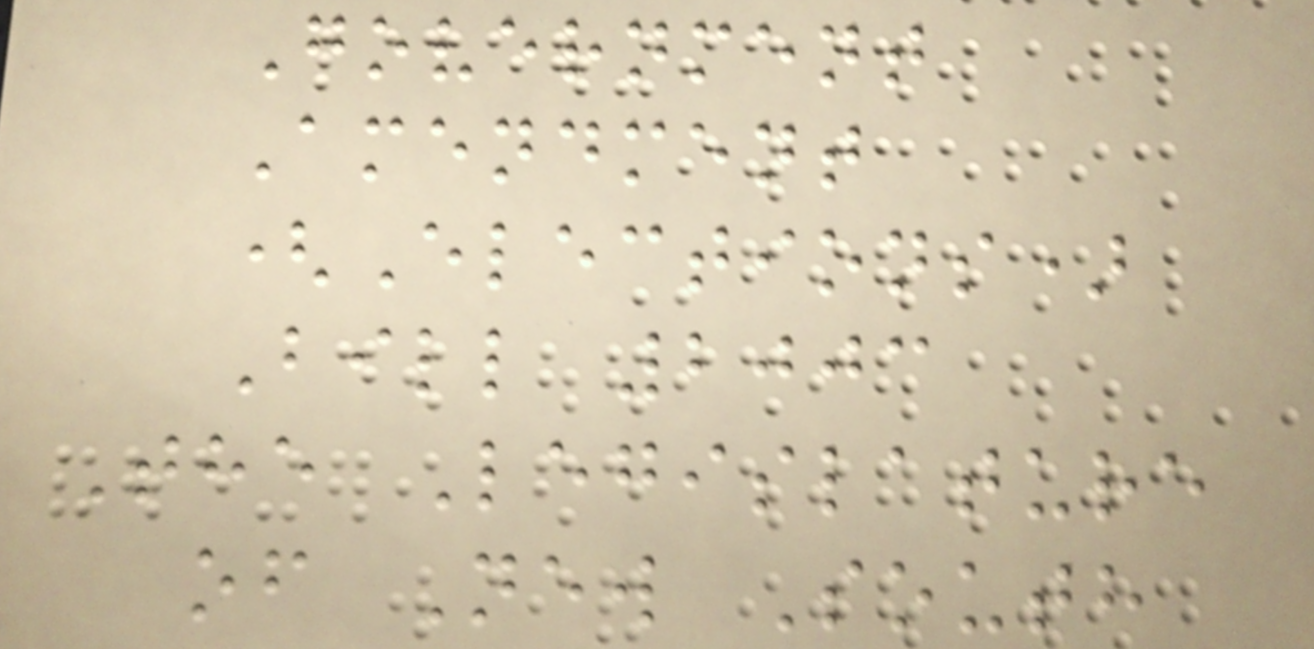Government
Amendment
(Elections)
Bill 2003
The Legislature
of New South
